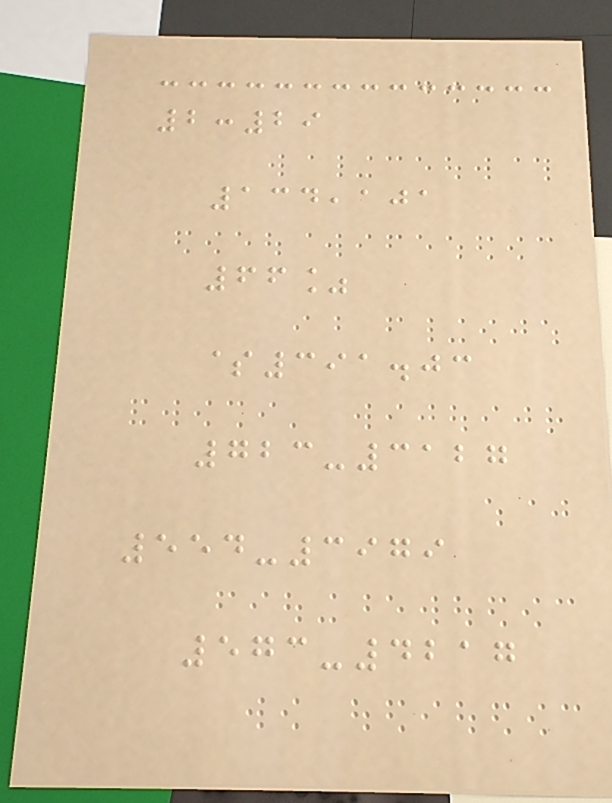2:29
134,101
66%
$391.03
723-3127
554-3979
573-4217
